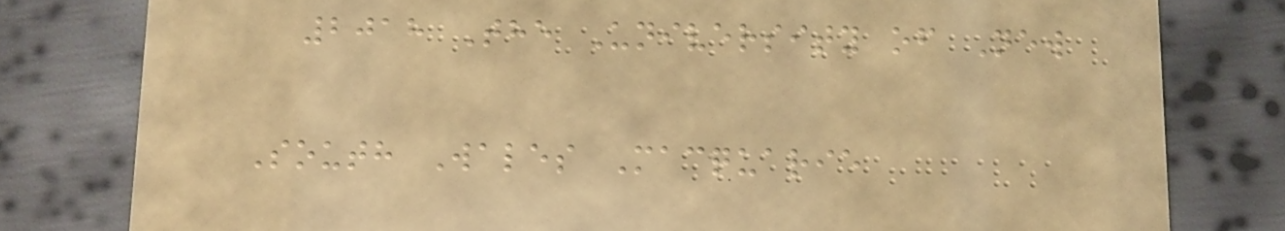2018 The University of New
South Wales Macquarie
